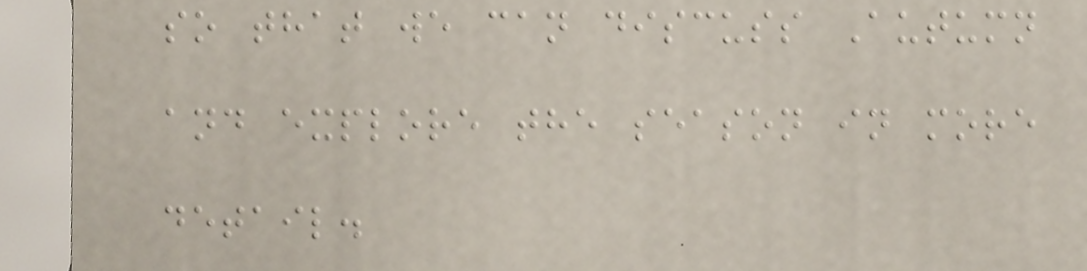so that we can discuss Autumn
and explore the season in more
detail.
